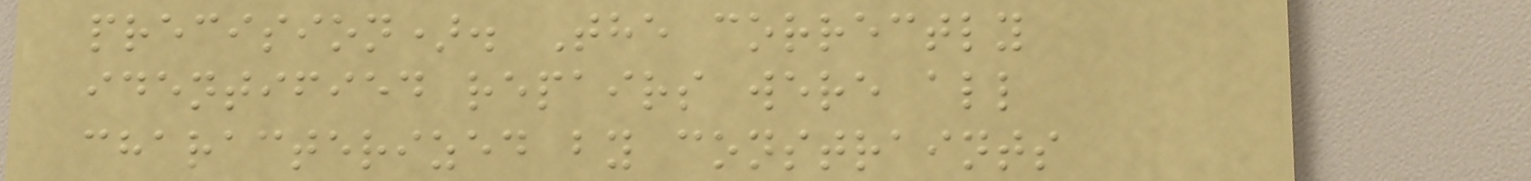precision). The correctly
identified repairs were all
characterized by constraints
